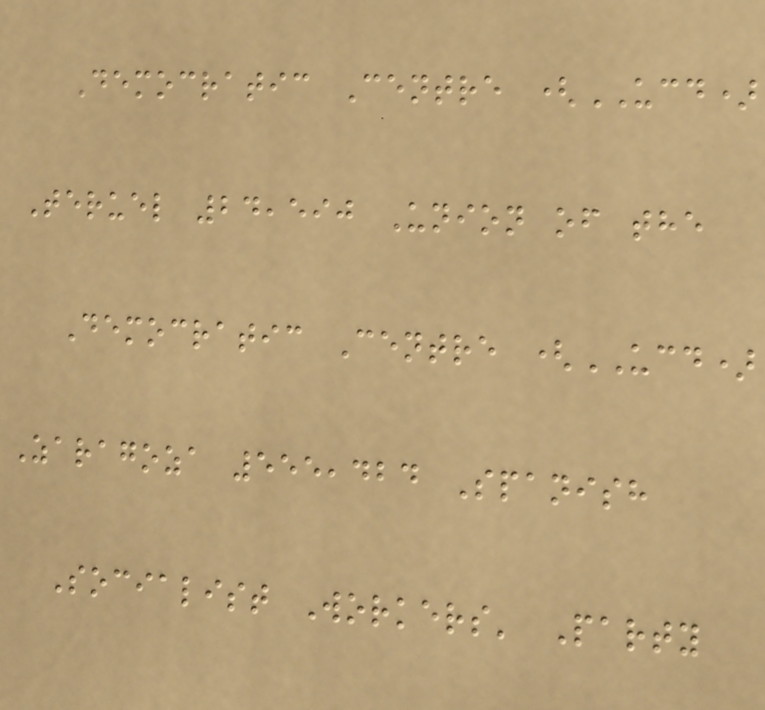Democratic Centre (UCD)
Teruel 24,590 Union of the
Democratic Centre (UCD)
Zaragoza 555,424 Spanish
Socialist Workers' Party
